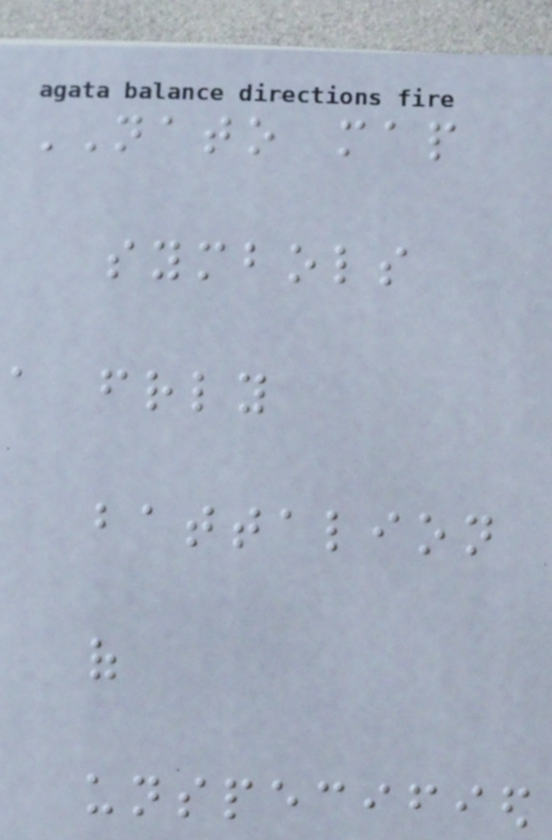NATO map
symbols
a friendly
battalion
of
unspecified
